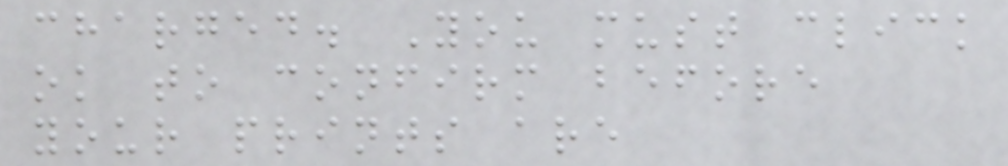charged. You must click
ok to confirm before
your prints are
